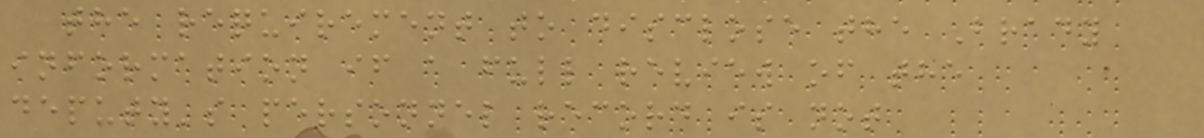the requirement to disclose the Brady
information if a full review of the
deputy's personnel record is not
